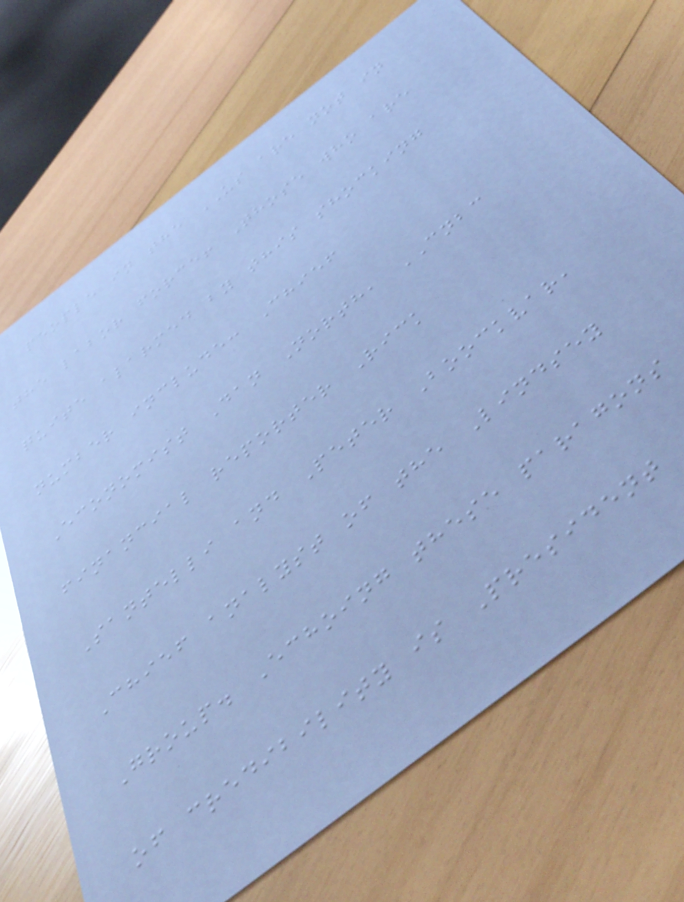people in the US are not in
the labor force! Those who are
quite alarmed by this shocking
number include: Chief
Economist Dan North, CNBC
financial reporter Rick
Santelli and Peter Boockvar,
Chief analyst of the Lindsey
Group. Echoing these paragons
of credibility is President
